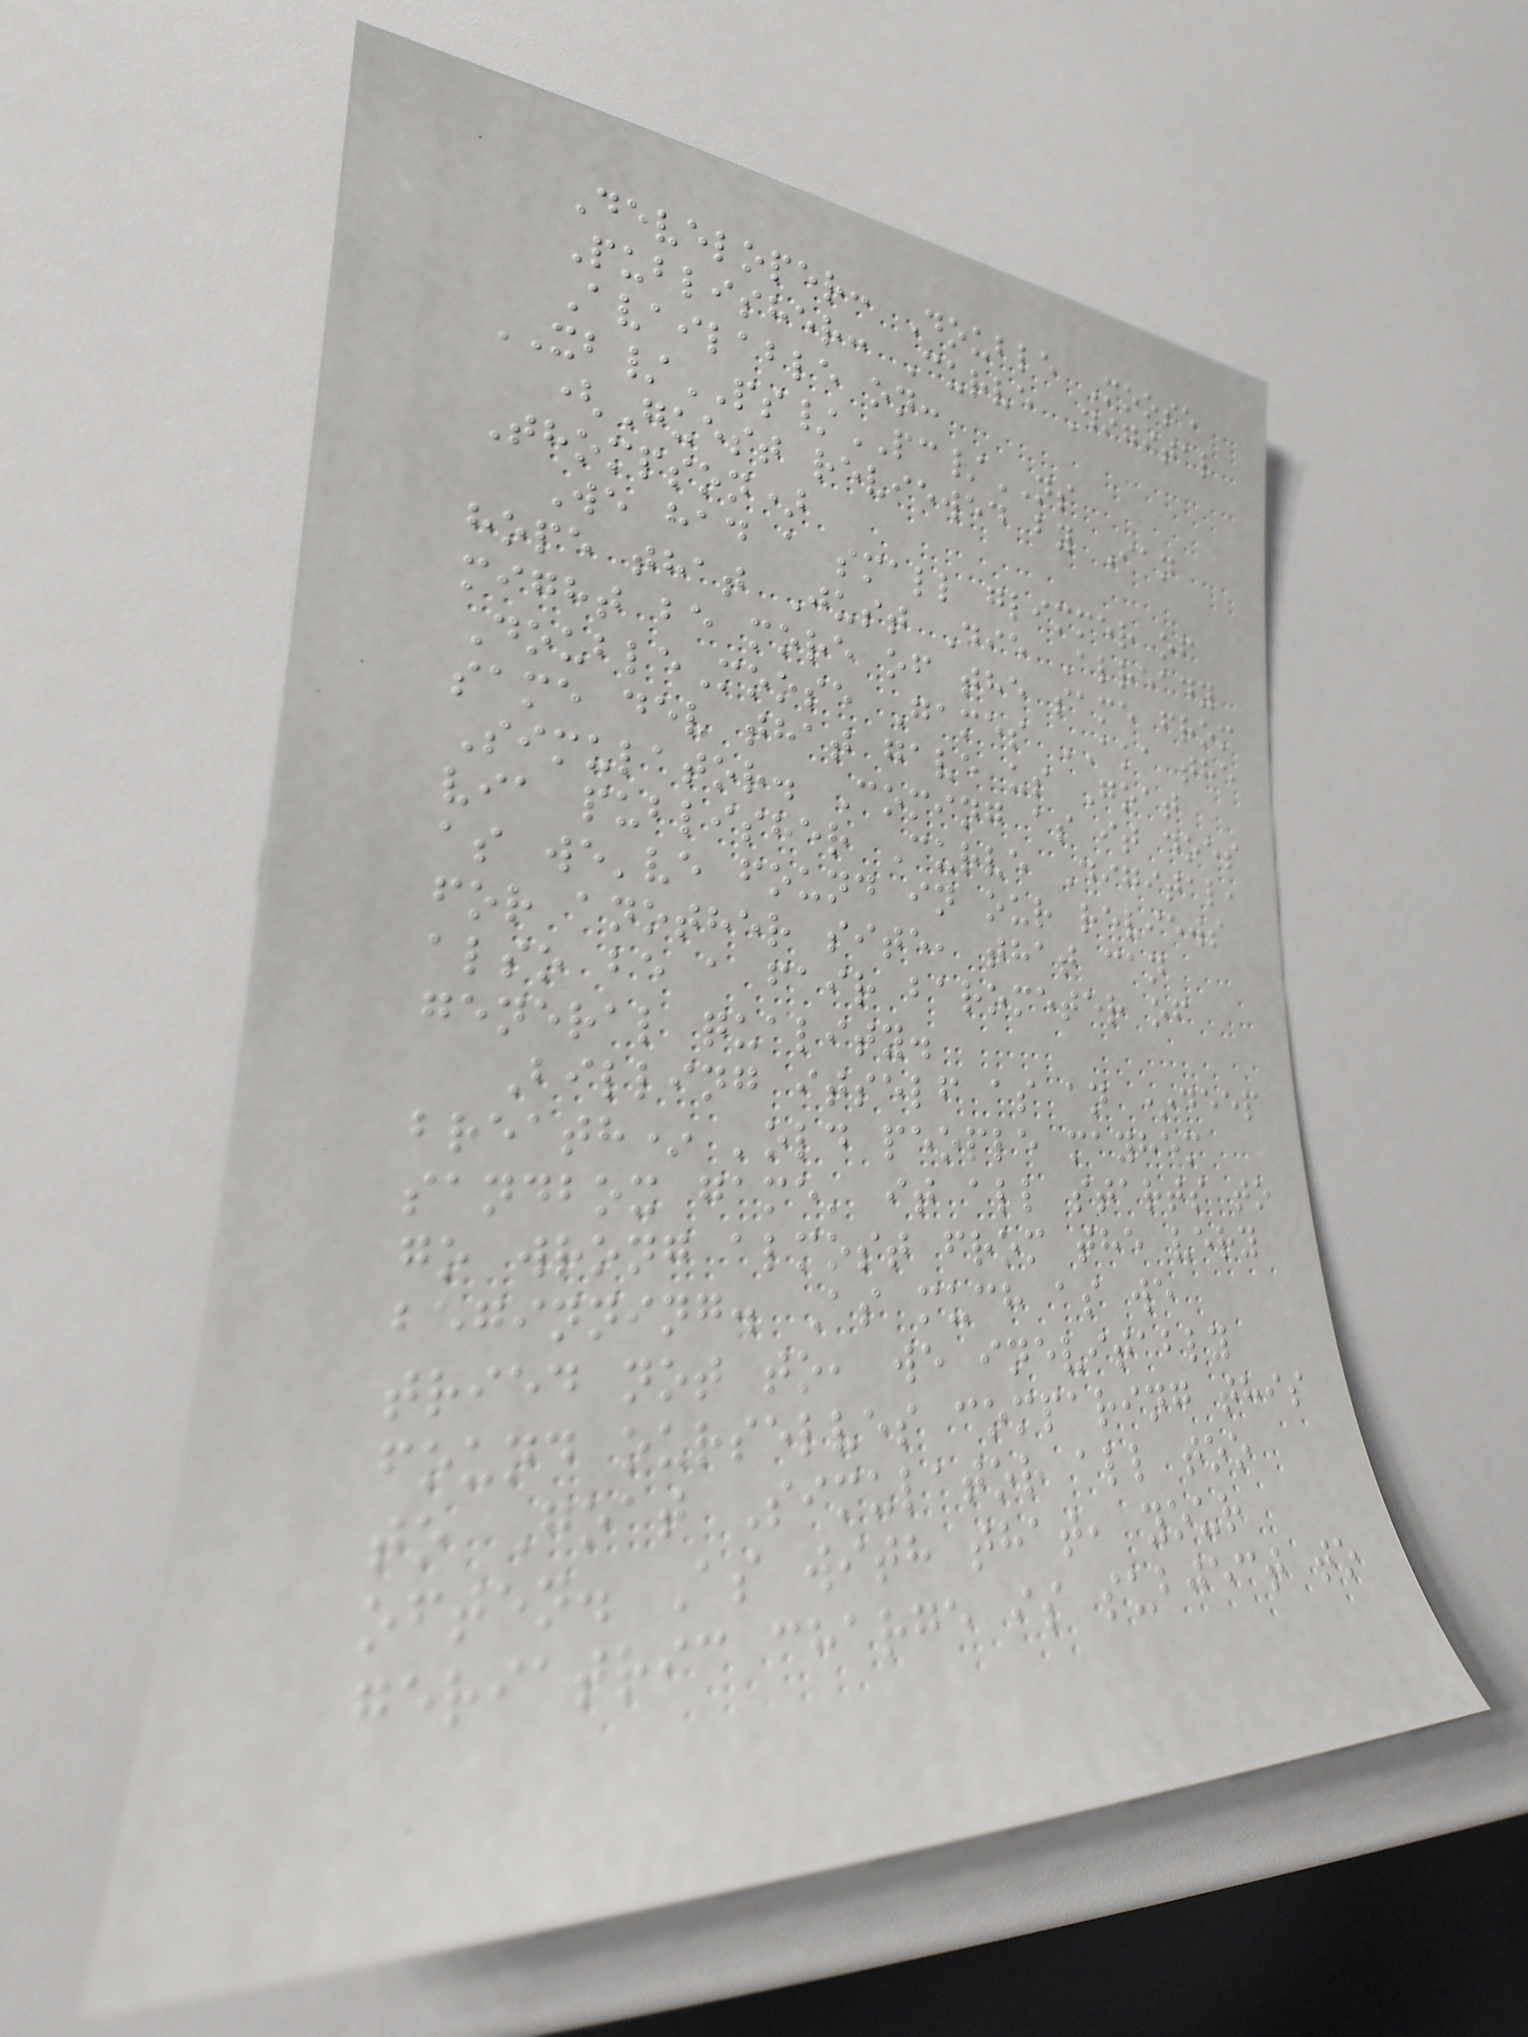Developer: Double Moose
Publisher: Curve Digital
Available on:
XB/PS/PC/NS
(Guest reviewed by Ian
Thompson)
We had a small glimmer of
hope that Just Die Already
might be more of the same from
DoubleMoose Games AKA the
same dev that gave us Goat
Simulator. Coming as it does
via publisher Curve Digital,
as we've found in our reviews
for another site, that can
also be a fair barometer of
general quality.
Billing itself as an *deep
breath* 'old people mayhem
sandbox game' it all starts to
go wrong almost from the very
beginning. As much as we
tried not to, we inevitably
found ourselves comparing this
to Goat Simulator all too
often. As with that, your
geriatric charge is subject to
